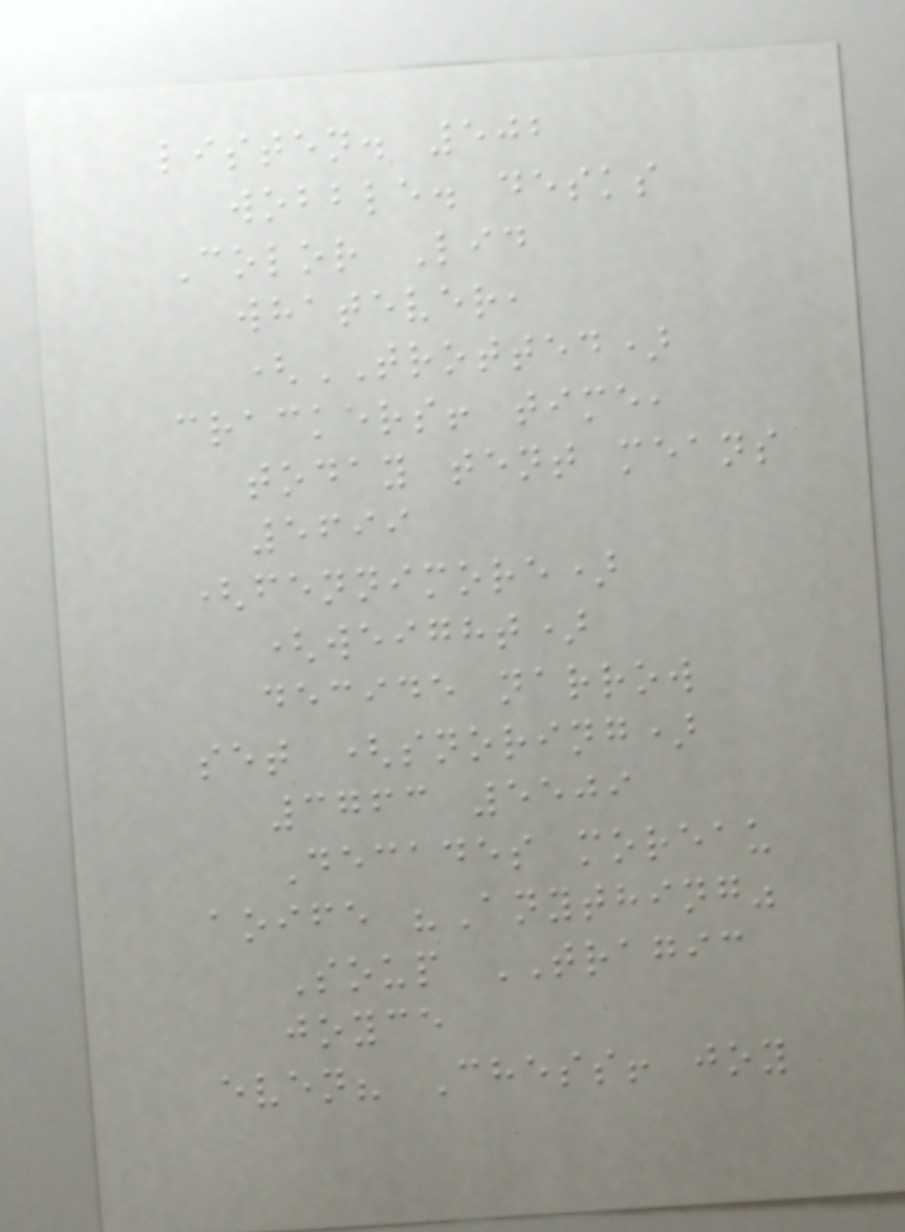listen. 502
wobble. desks
Color Lid
whatever,
(TROTTED)
crackers! time,
today tent means
5699
(fennimore)
(weight)
decide narrow
set (snoring)
3763 5509
Decades moreau
aoife "Anything"
Soup TRAGIC
joyce
even? Chess! joy
